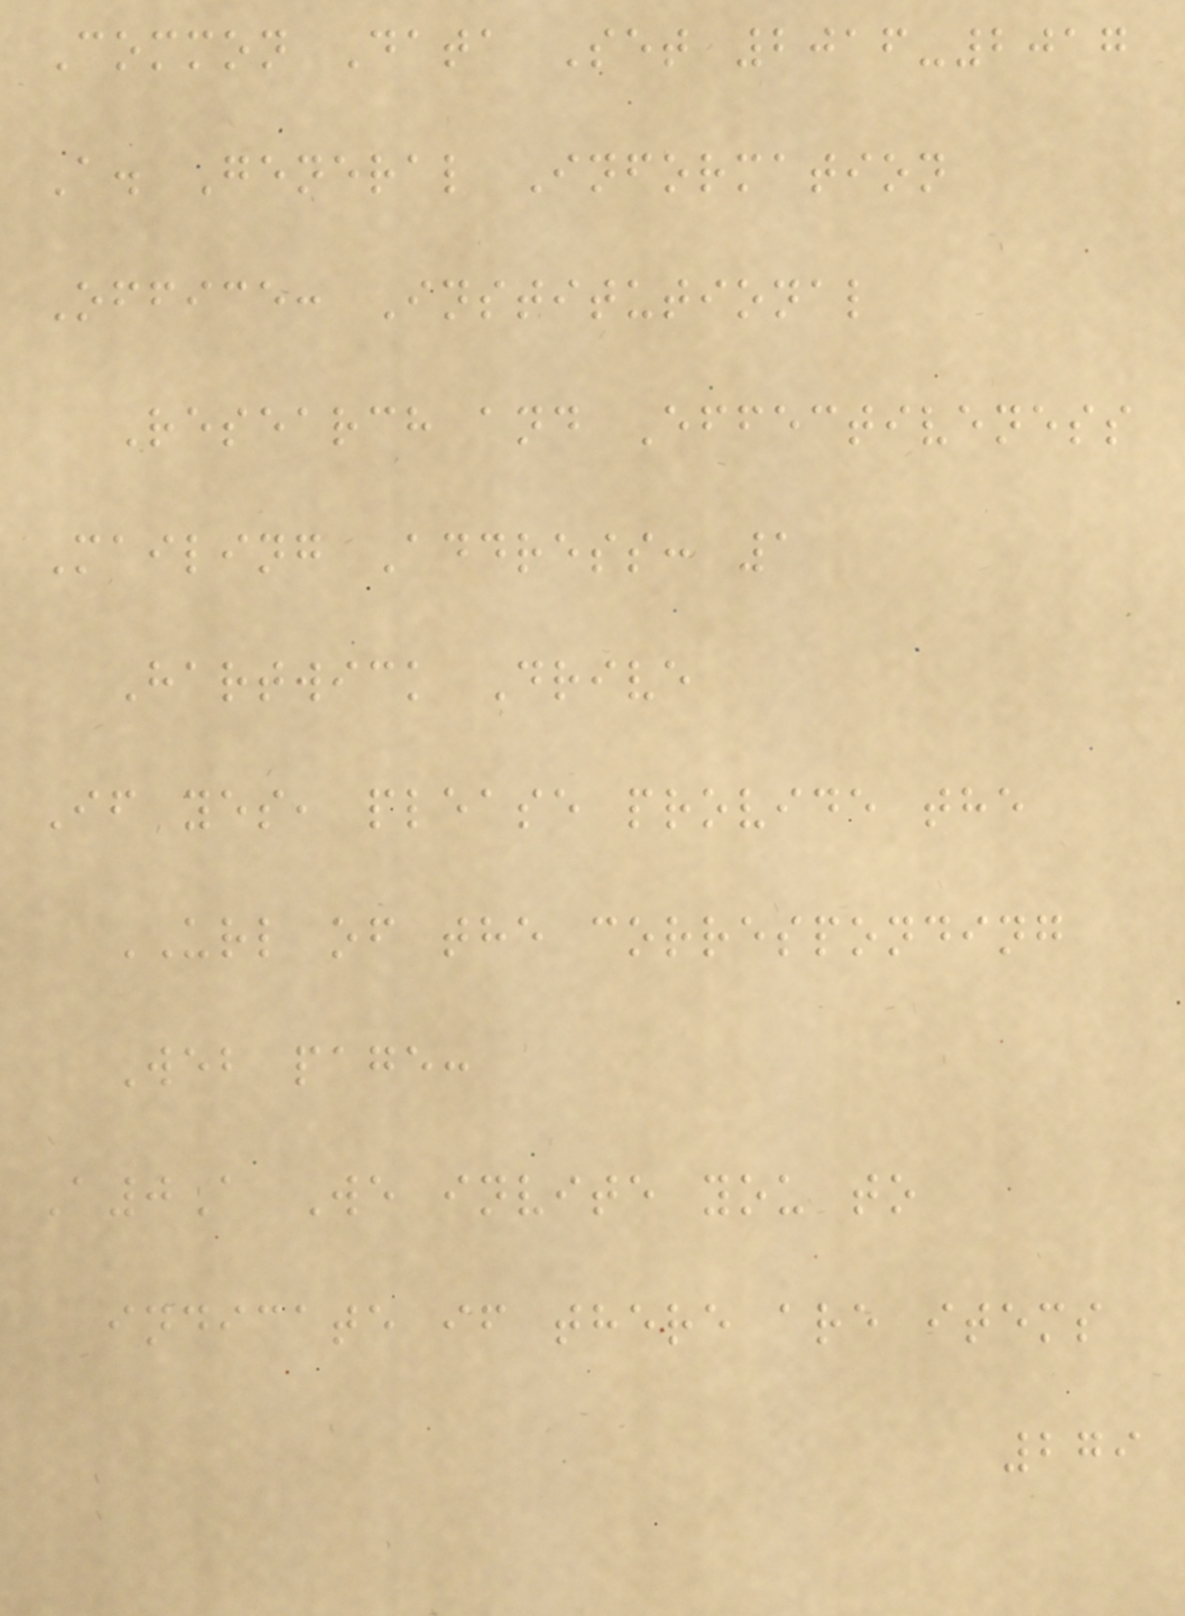Common Data Set 2016-2017
A. General Information
Office: Institutional
Research and Effectiveness
Mailing Address: 1
Hartwick Drive
If yes, please provide the
URL of the corresponding
Web page:
A0A We invite you to
indicate if there are items
279
